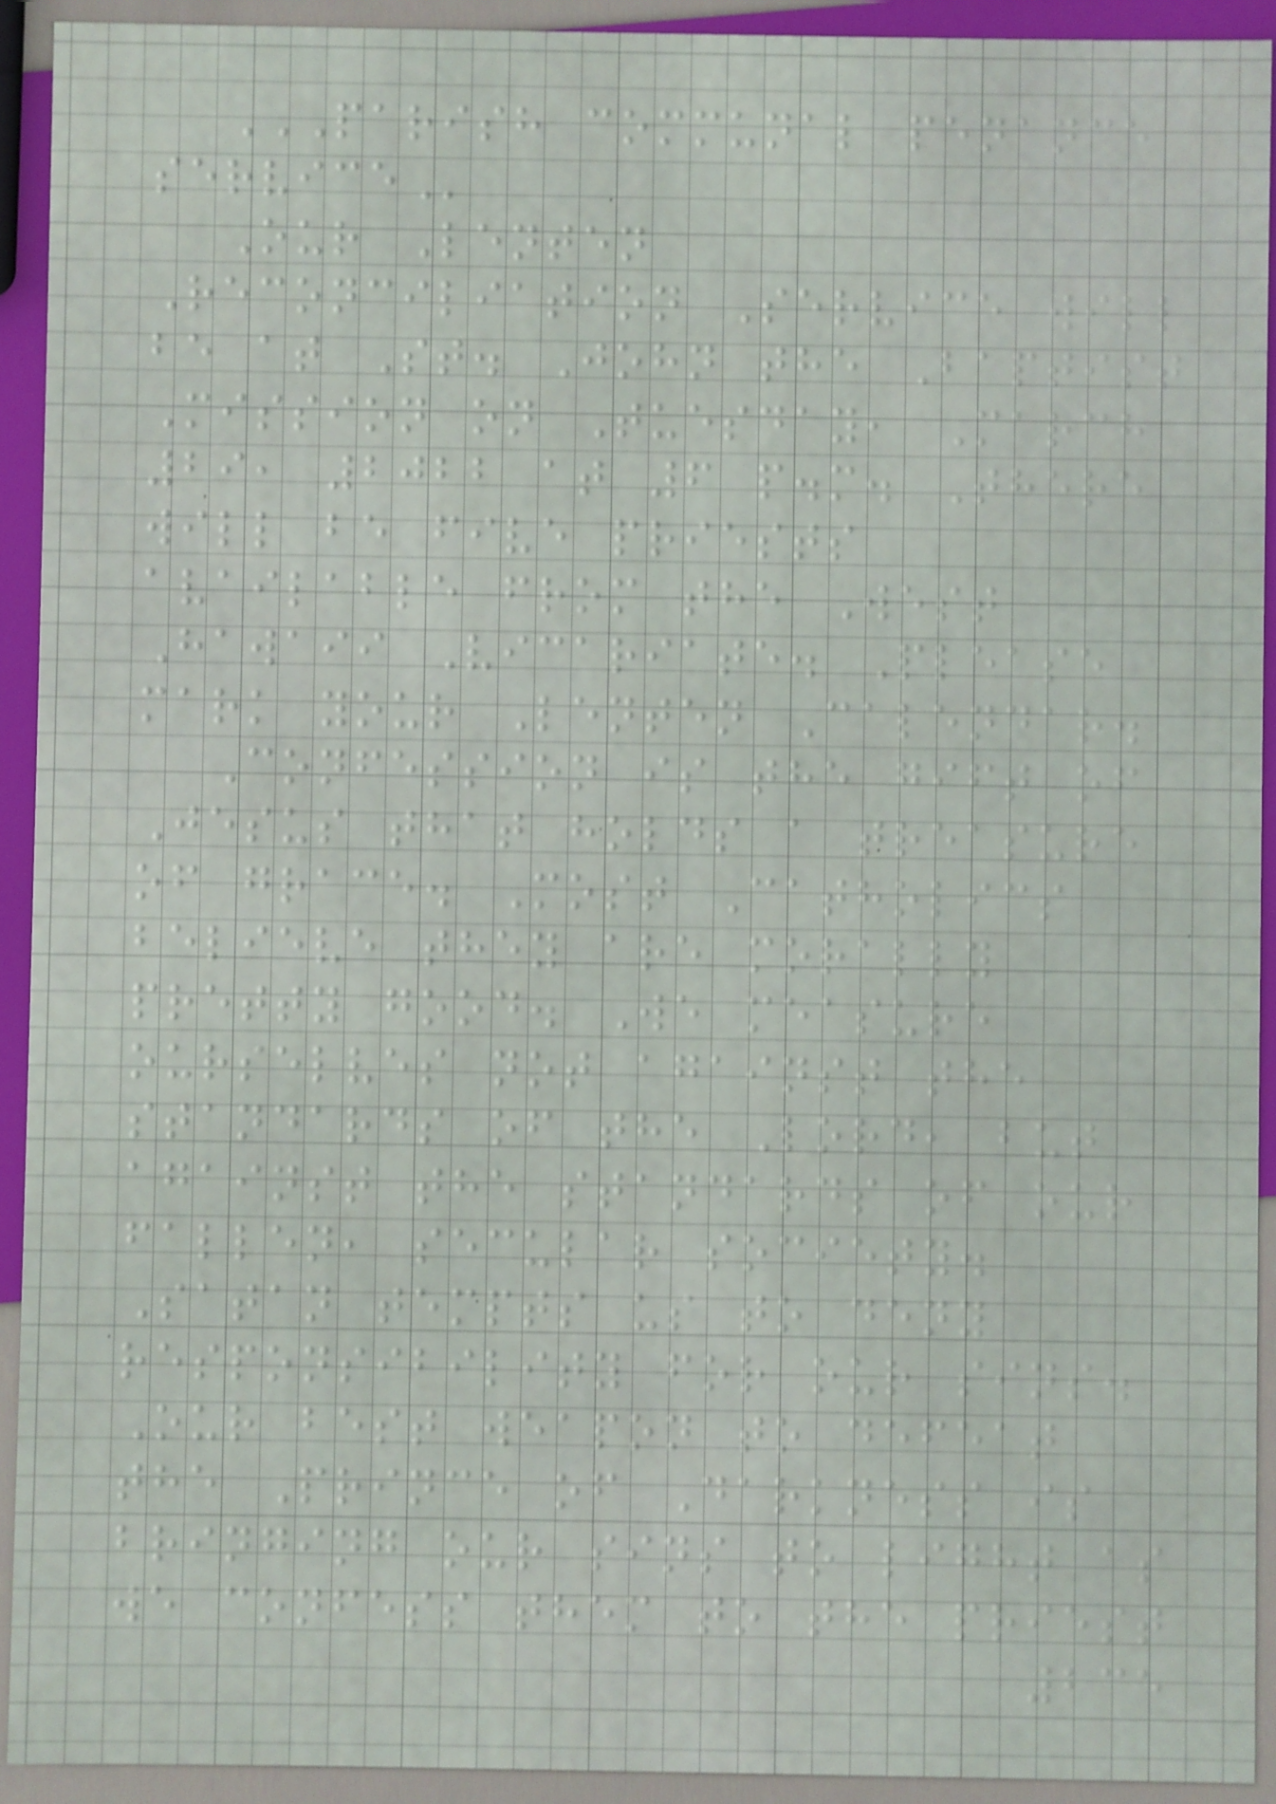PARISH COMMUNAL PENANCE
SERVICE
Our Lenten
Reconciliation Service will
be at St. John the Baptist
Mission on Tuesday, March
29, 2022 at 6 p.m. There
will be five priests
available from the West
Hawaii Vicariate. Please
mark your Lenten Calendar.
Confession is the gift of
Jesus that holds a treasure
of grace. Most Catholics
believe they are morally
pretty good. We measure
ourselves not against the
standards of the Lord, but
against the standards of our
fallen, secular society.
Satan tempts us to deny
responsibility for our sins.
Our best weapon to defeat
the Prince of Darkness is
bringing our sins to light as
we confess them to the priest
235
